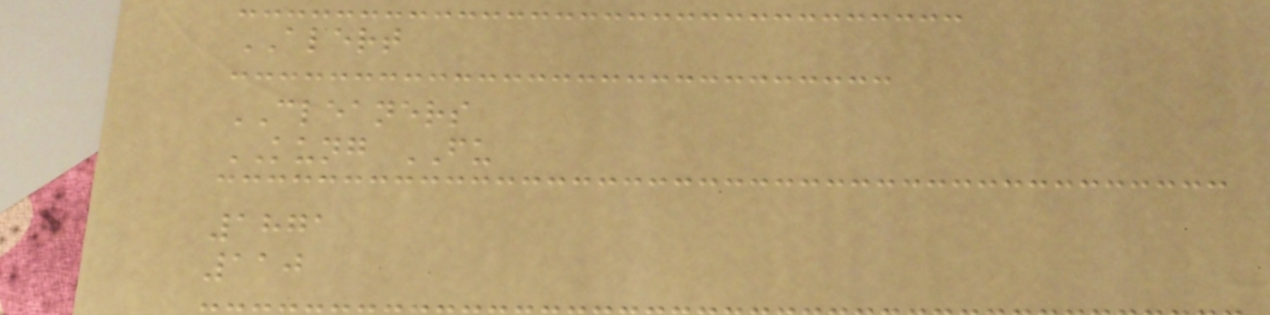ALERT
CLEANERS
KUNG FU
1871
110
